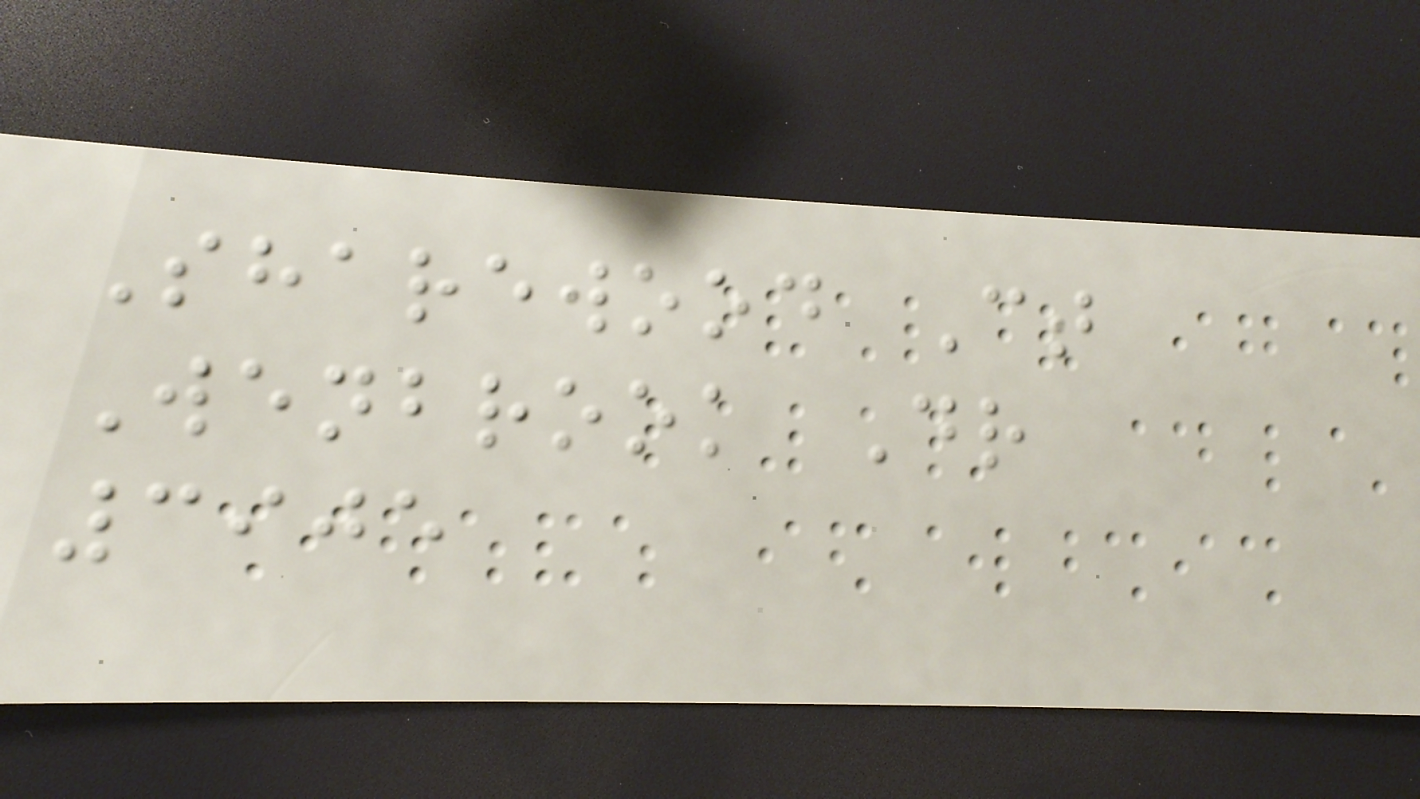Sharewood Ct
Wenbrook Dr
3905
